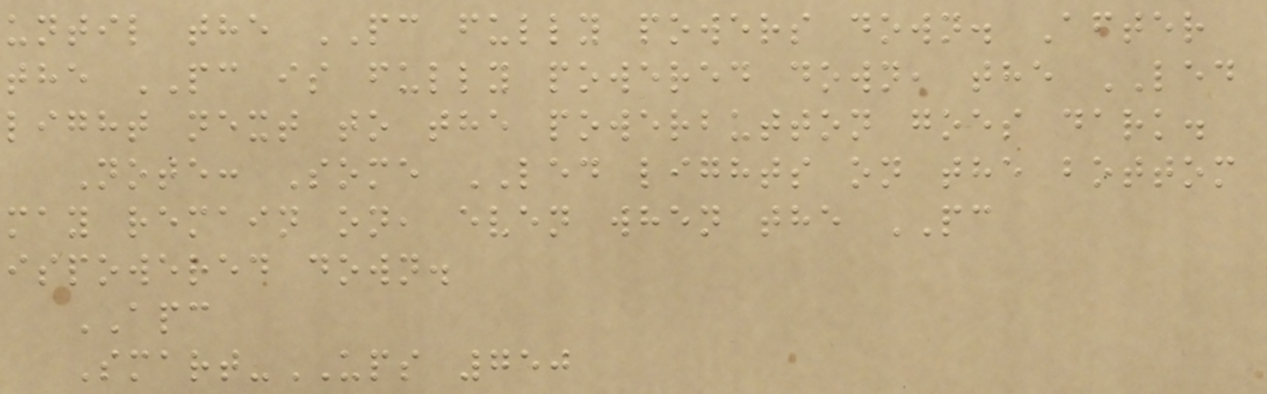until the PC fully powers down. After
the PC is fully powered down, the LED
light next to the powerbutton goes dark.
Note: Some LED lights on the bottom
may remain on, even when the PC
ispowered down.
APC
Smart-UPS 750
